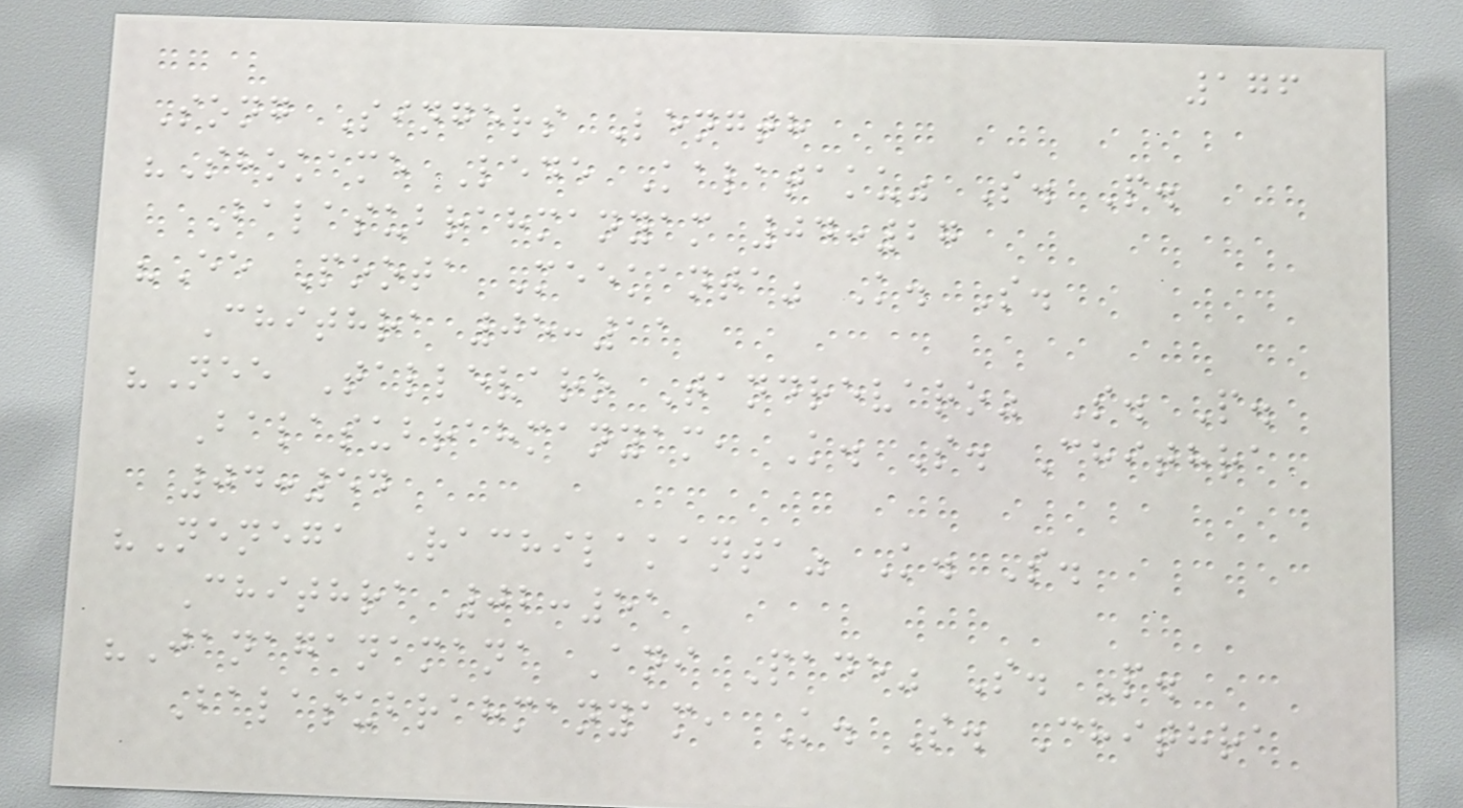176
Song Singers Length
"Shokame Lede Kalataku" S. P.
Balasubrahmanyam 04:27
"Ee Poota Meekanta" K. S.
Chithra 05:11
"Nee Tallevaro Tandrevaro" S. P.
Balasubrahmanyam, K. S. Chithra
04:54
"Nenega Rachilakanta" K. S.
Chithra 02:51
"Janaganamana Ani Pade" S. P.
Balasubrahmanyam, K. S. Chithra
